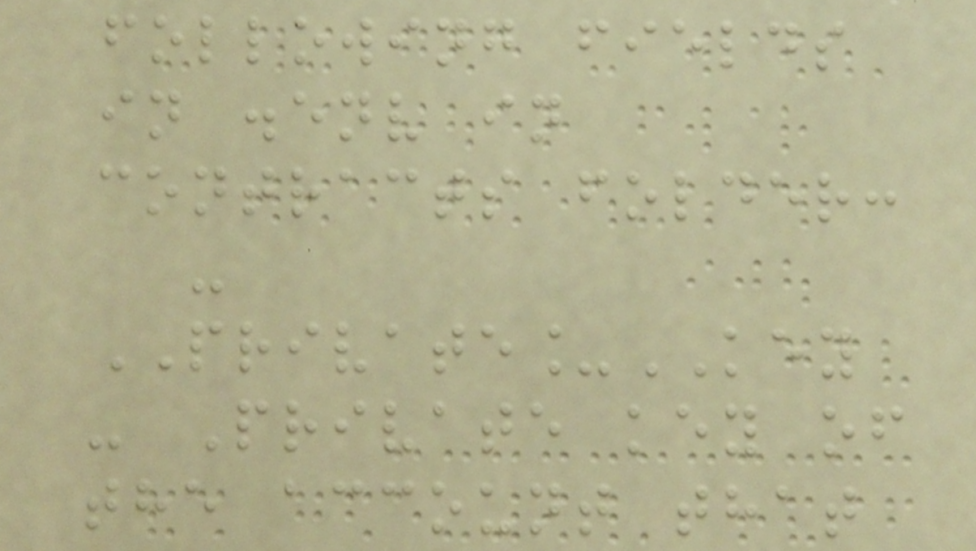following fields
in .env in
contracts folder:
-
PRIVATE_KEY
- Private key of
the account that
